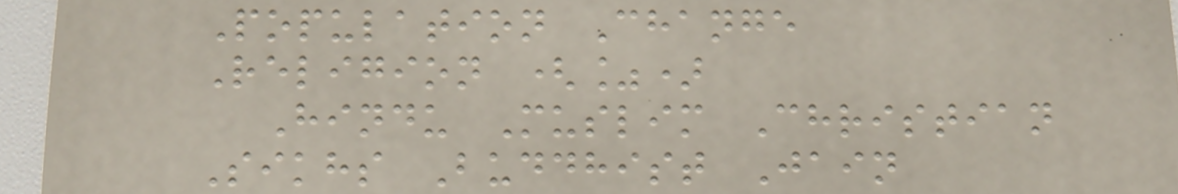Population Change
Religion (%)
Hindu Muslim Christian
Sikhs Buddhist Jain
